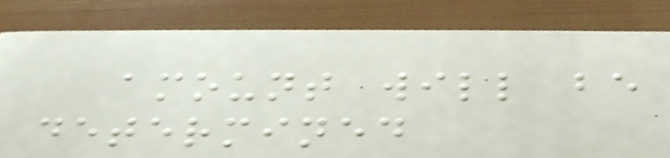amount will be
determined
